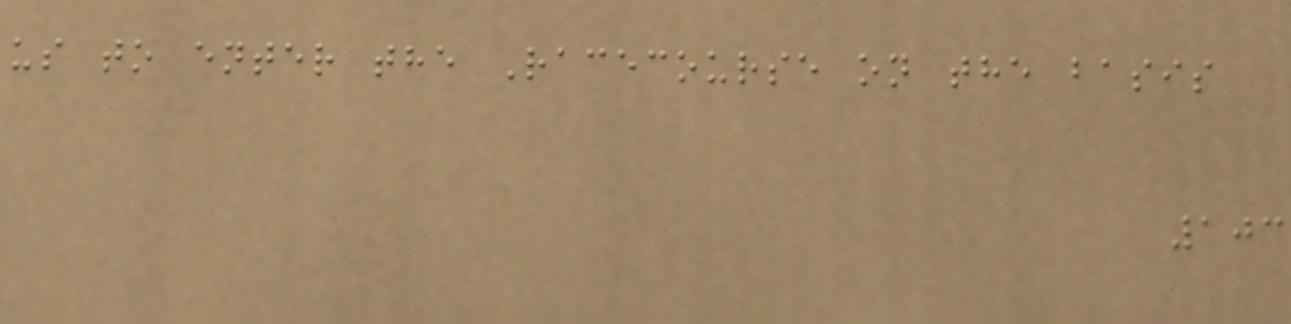us to enter the Racecourse on the basis
103
